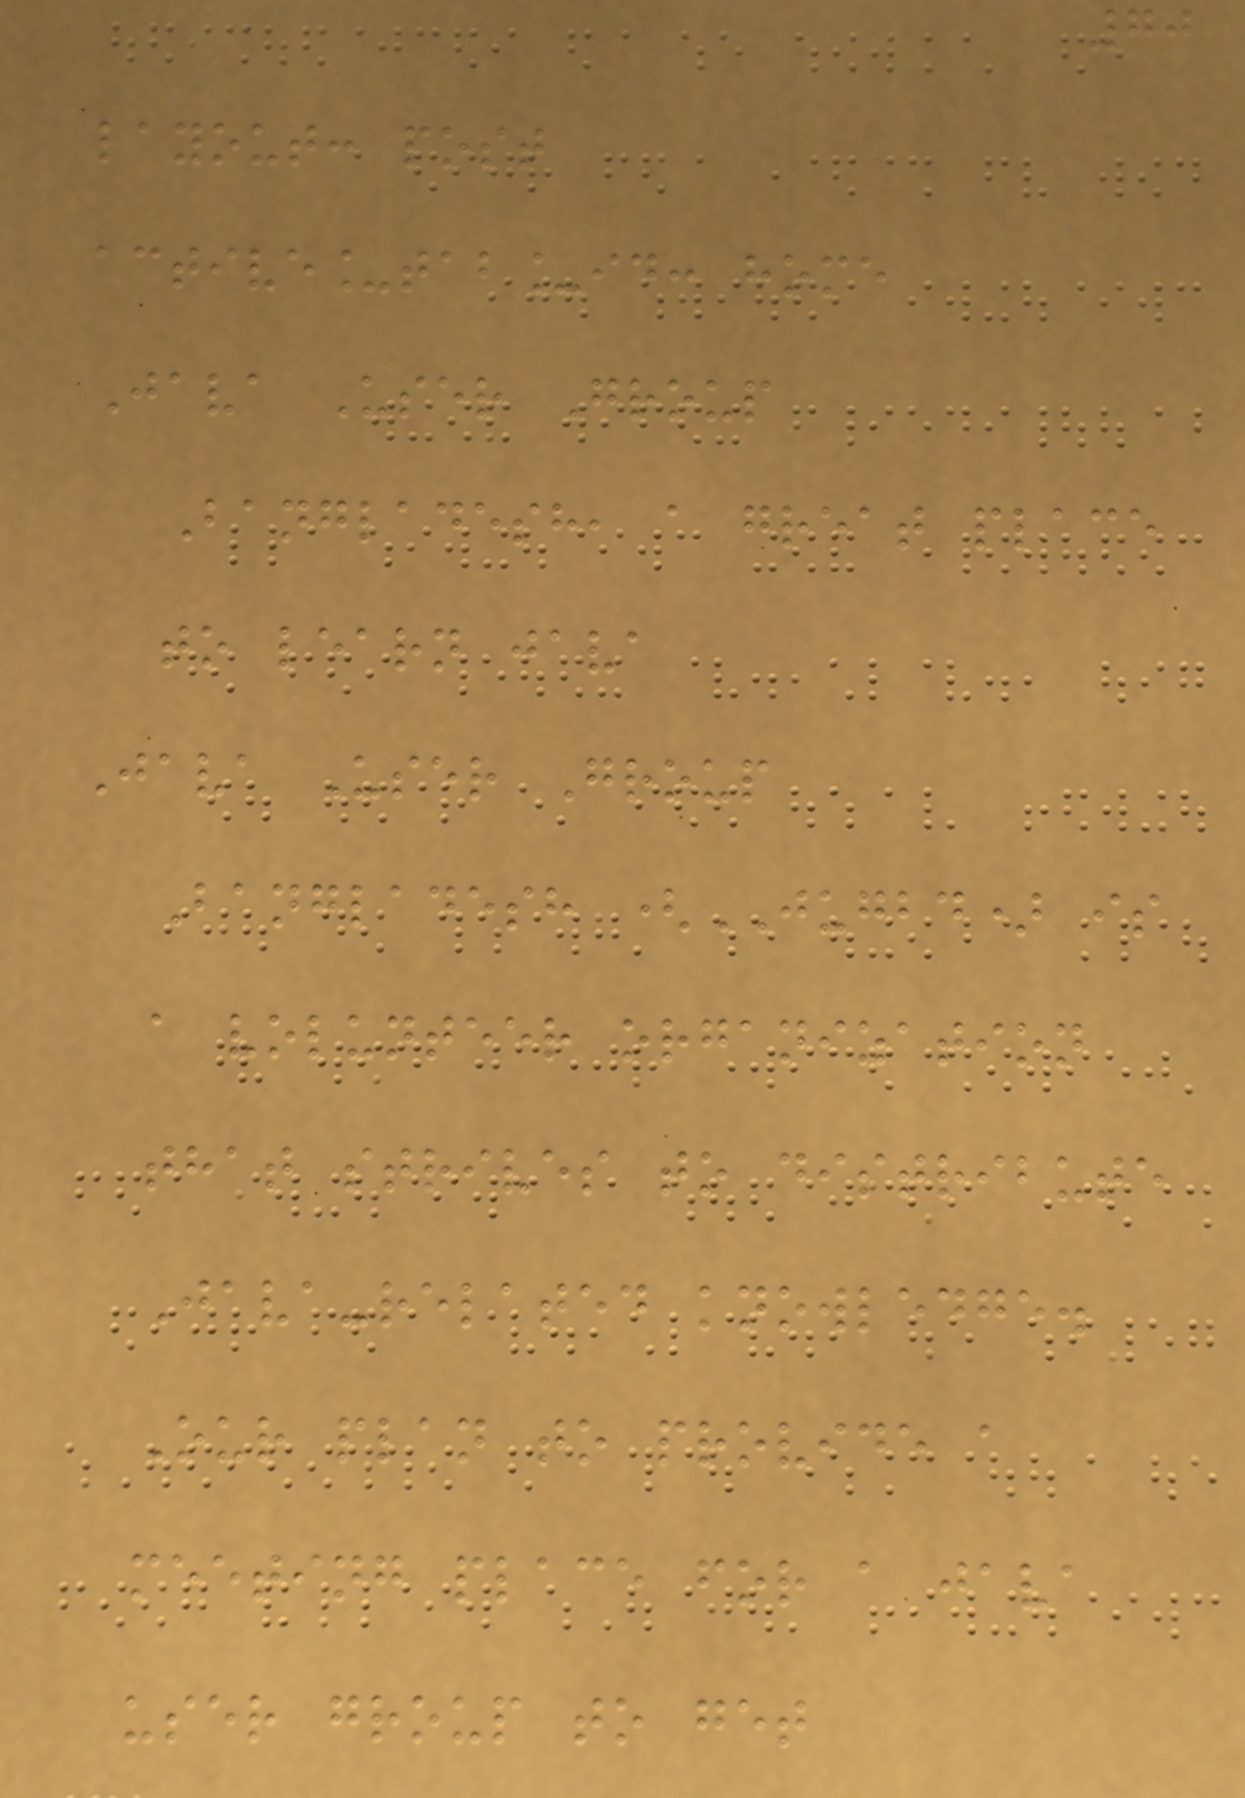70
layout: post
active_tab_id: home
Java User Group
Bangladesh, a great place
to learn java
Java User Group
Bangladesh (JUGBD) is
a volunteer organization
that strives to distribute
Java-related knowledge.
Our plan to provide a
meeting place for a java
user group to get
